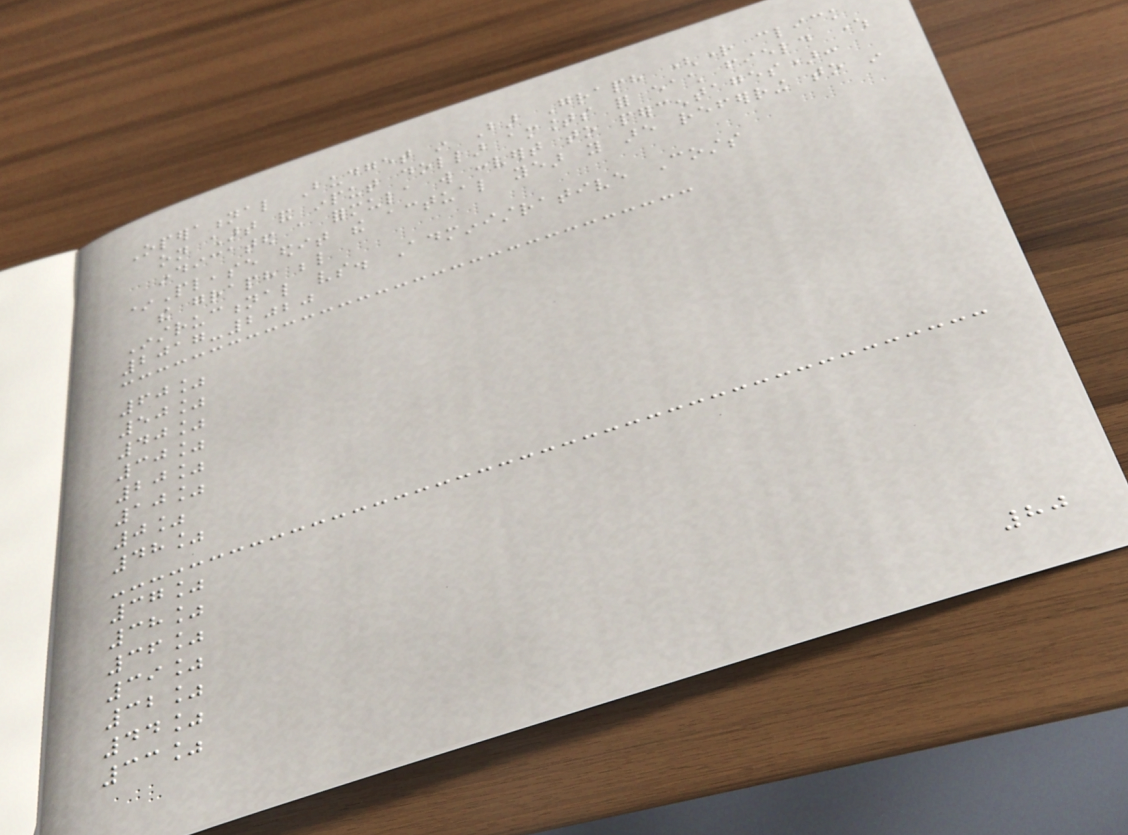Operational Budget in Bar Graph (right click
on chart and input dollar amounts for each field where
indicated a formula will convert to percentages):
*Please edit the actual year you are referring to in
the graph below
Instructional vs. Administrative Costs
2017-2020
60%
50%
40%
30%
20%
10%
0%
48%
37%
38%
36%
39%
32%
44%
33%
80
